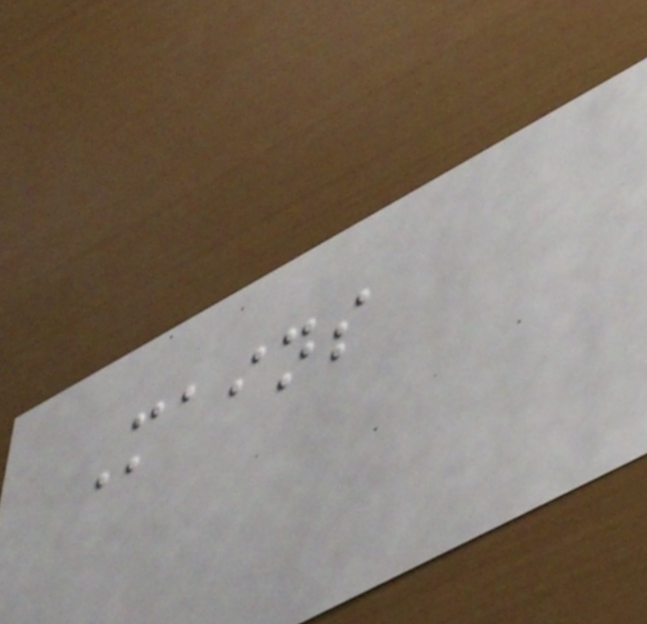Mains
